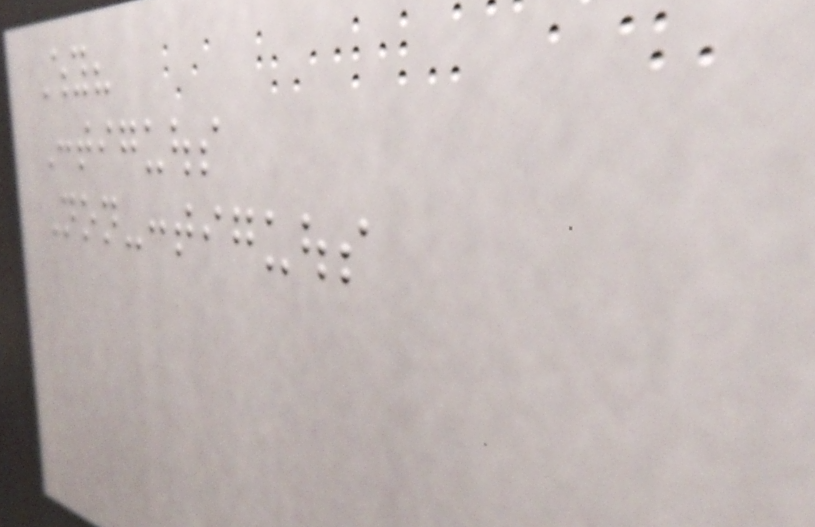Why?
Contiguous
Non-contiguous
